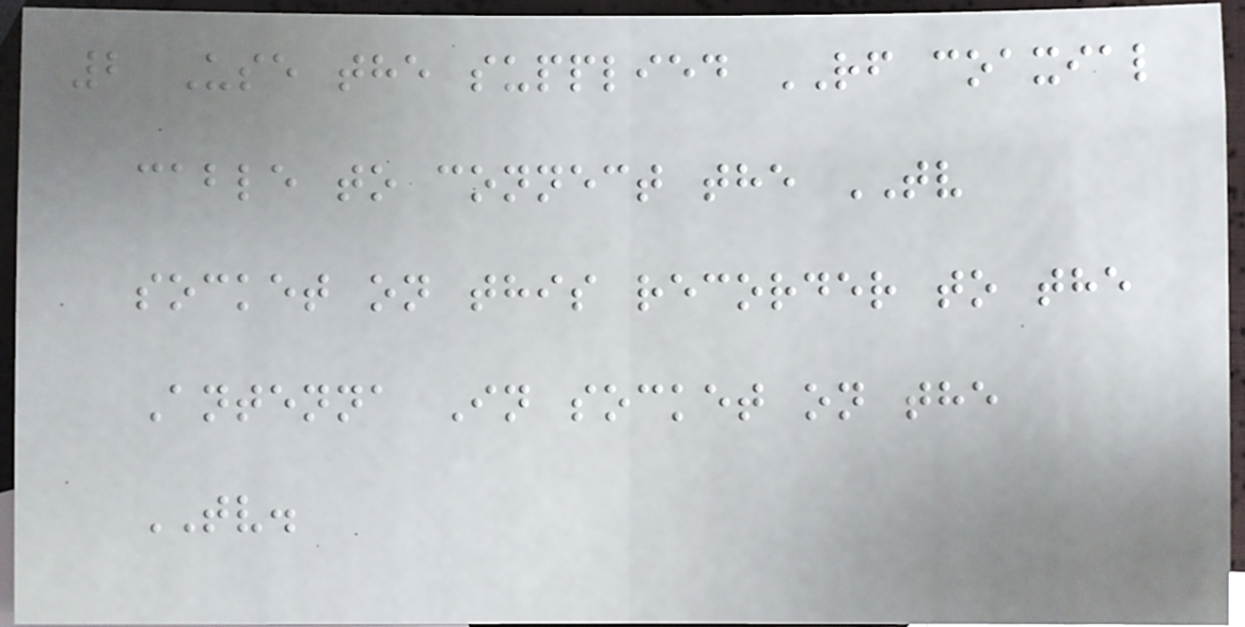2 Use the supplied RF coaxial
cable to connect the TV
socket on this recorder to the
Antenna In socket on the
TV.
